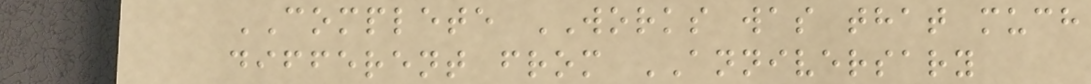COMPLETE WORKS was that much
different from ANNIVERSARY
